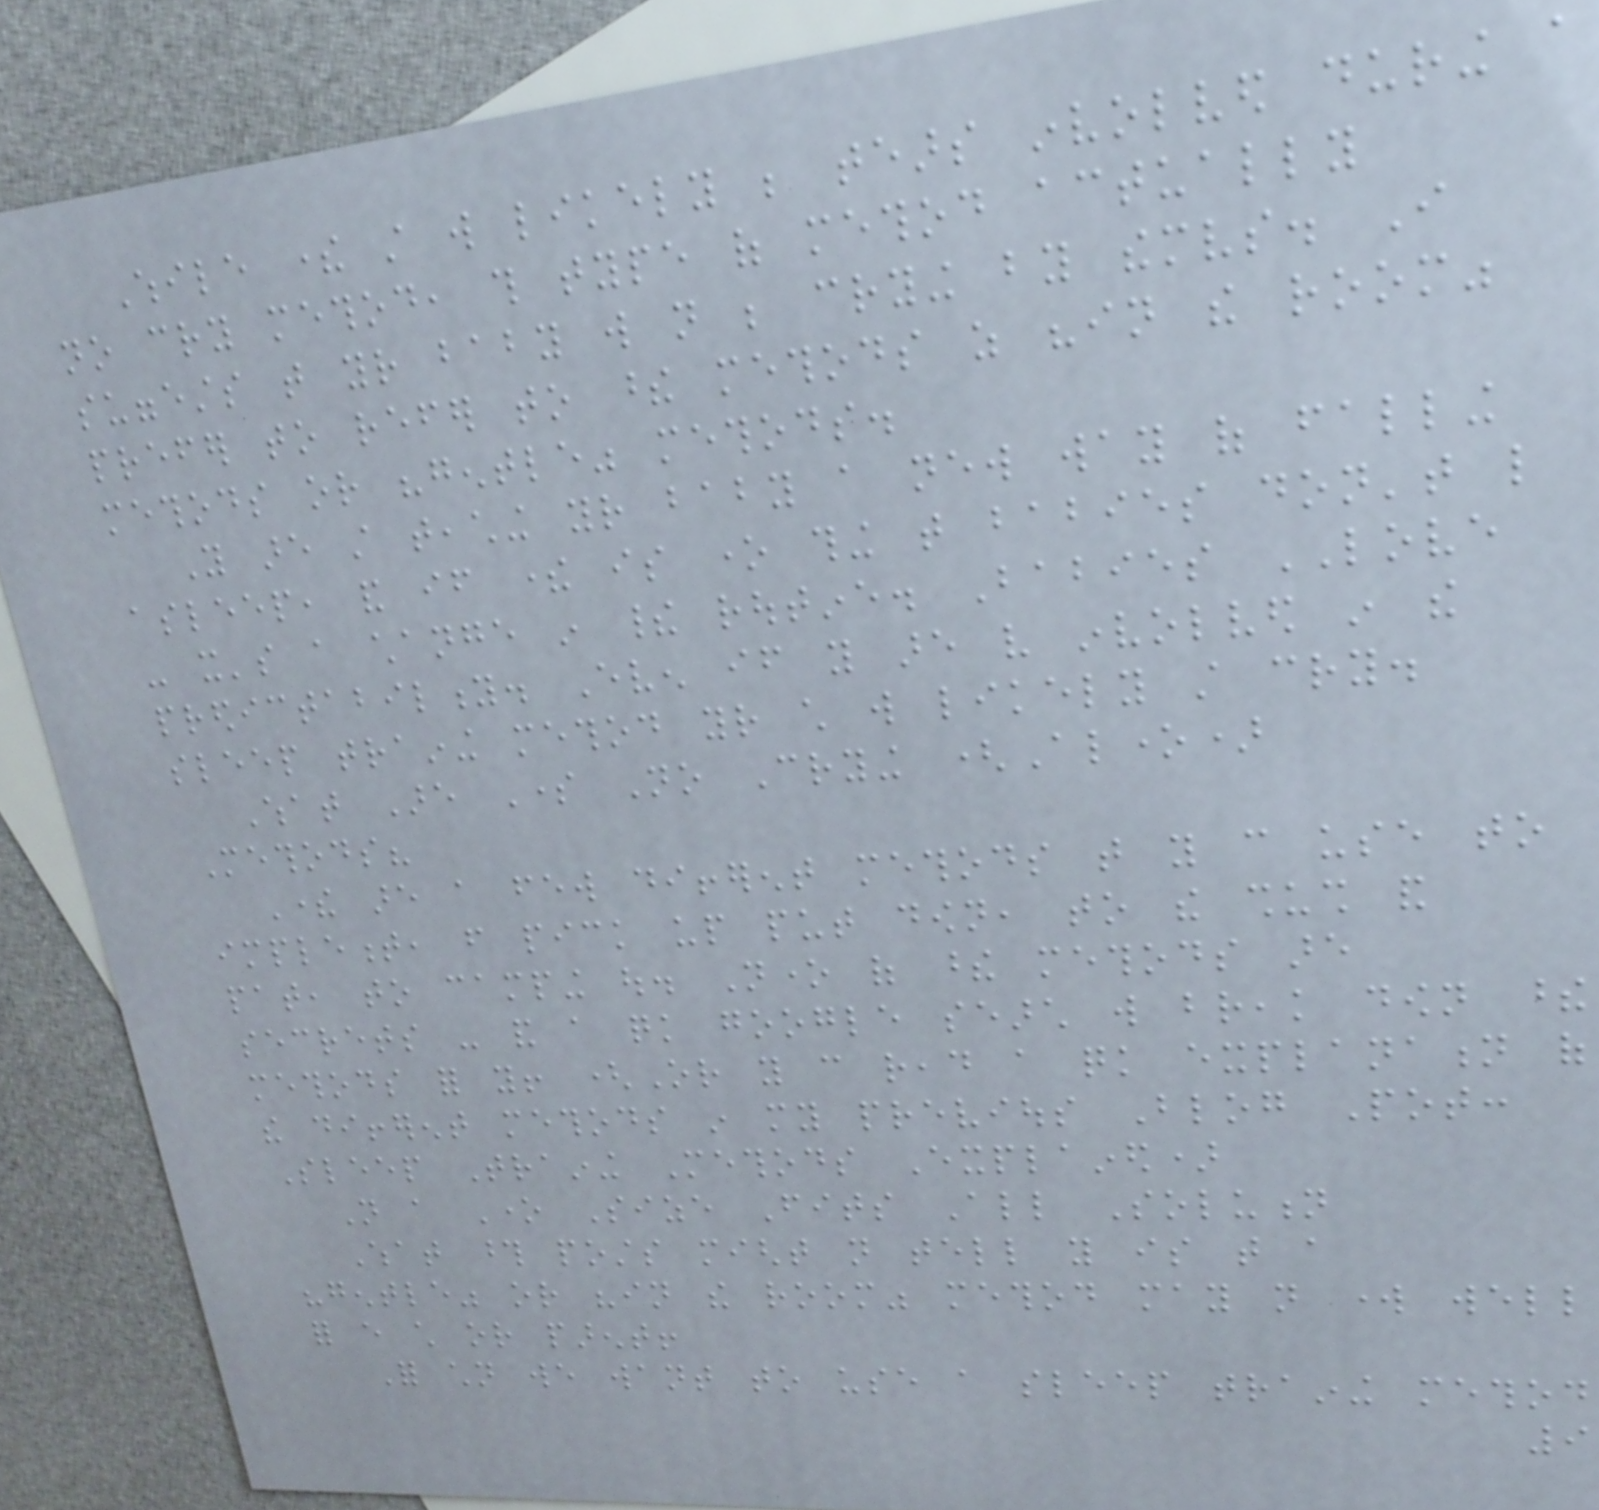While there still will likely be tears involved during a
no cry method, this type of method actually
suggests that your baby will not be crying by themselves. I
prefer to refer to these methods as "in the room"
methods or "gentle" methods.
You are still teaching your baby a new way of falling
asleep, and if there is one thing that babies don't like
- it's a change in their routine. Babies LOVE
predictability. Even if you are very involved in the
sleep training method your child will likely still cry.
What Are Some No Crying (Alone)
Methods?
There are a few different methods that you can use to
implement, from pick up put down, to the shush and
pat, to camping out. None of these methods are
secrets - and a quick google search will break down these
methods for you! (Or you can read a quick explanation of
the different methods in my previous Blog Pot:
Sleep Training Methods Explained)
Not a One Size Fits All Solution
What those posts might not tell you is that a
"gentle" or "in the room" method may not work well
for every child or parent!
For children we want to use a sleep training method
9
